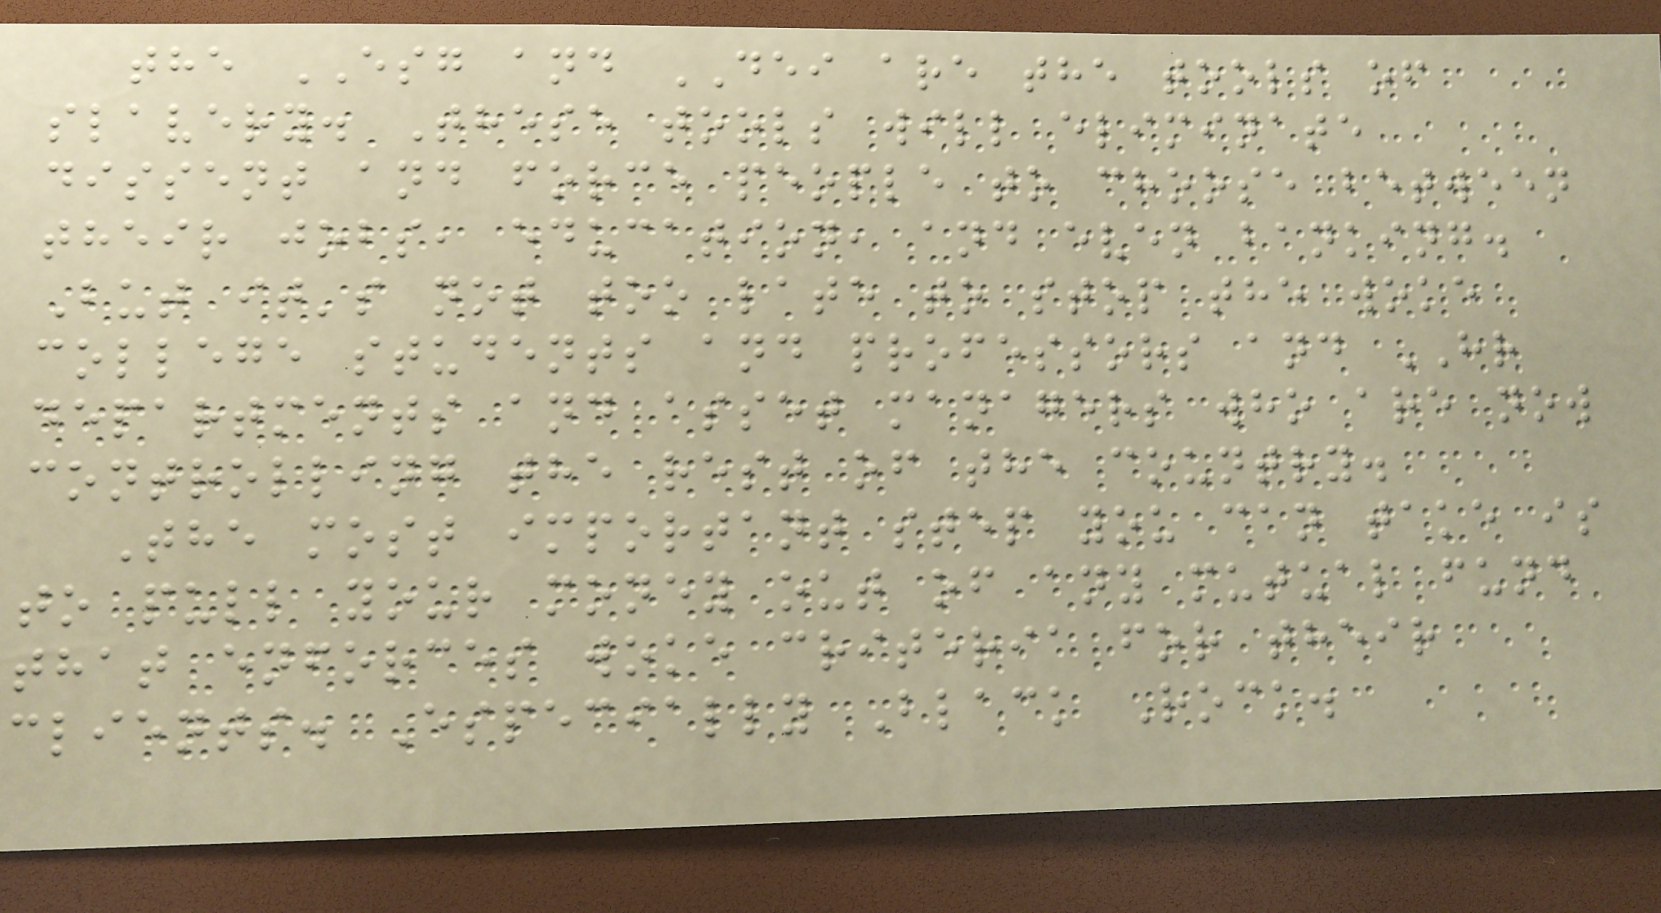the ESG and DEI are the tools of
slavery. These tools will eliminate
dissent and force people to choose between
their jobs, education, and even banking.
But it's not too late to stop the woke
college students and professors and HR
departments and asset managers who are now
controlling the rest of the country.
The most important step you can take is
to pull your money out of any mutual fund
that enforces woke criteria for their
clients. Especially Black Rock.
